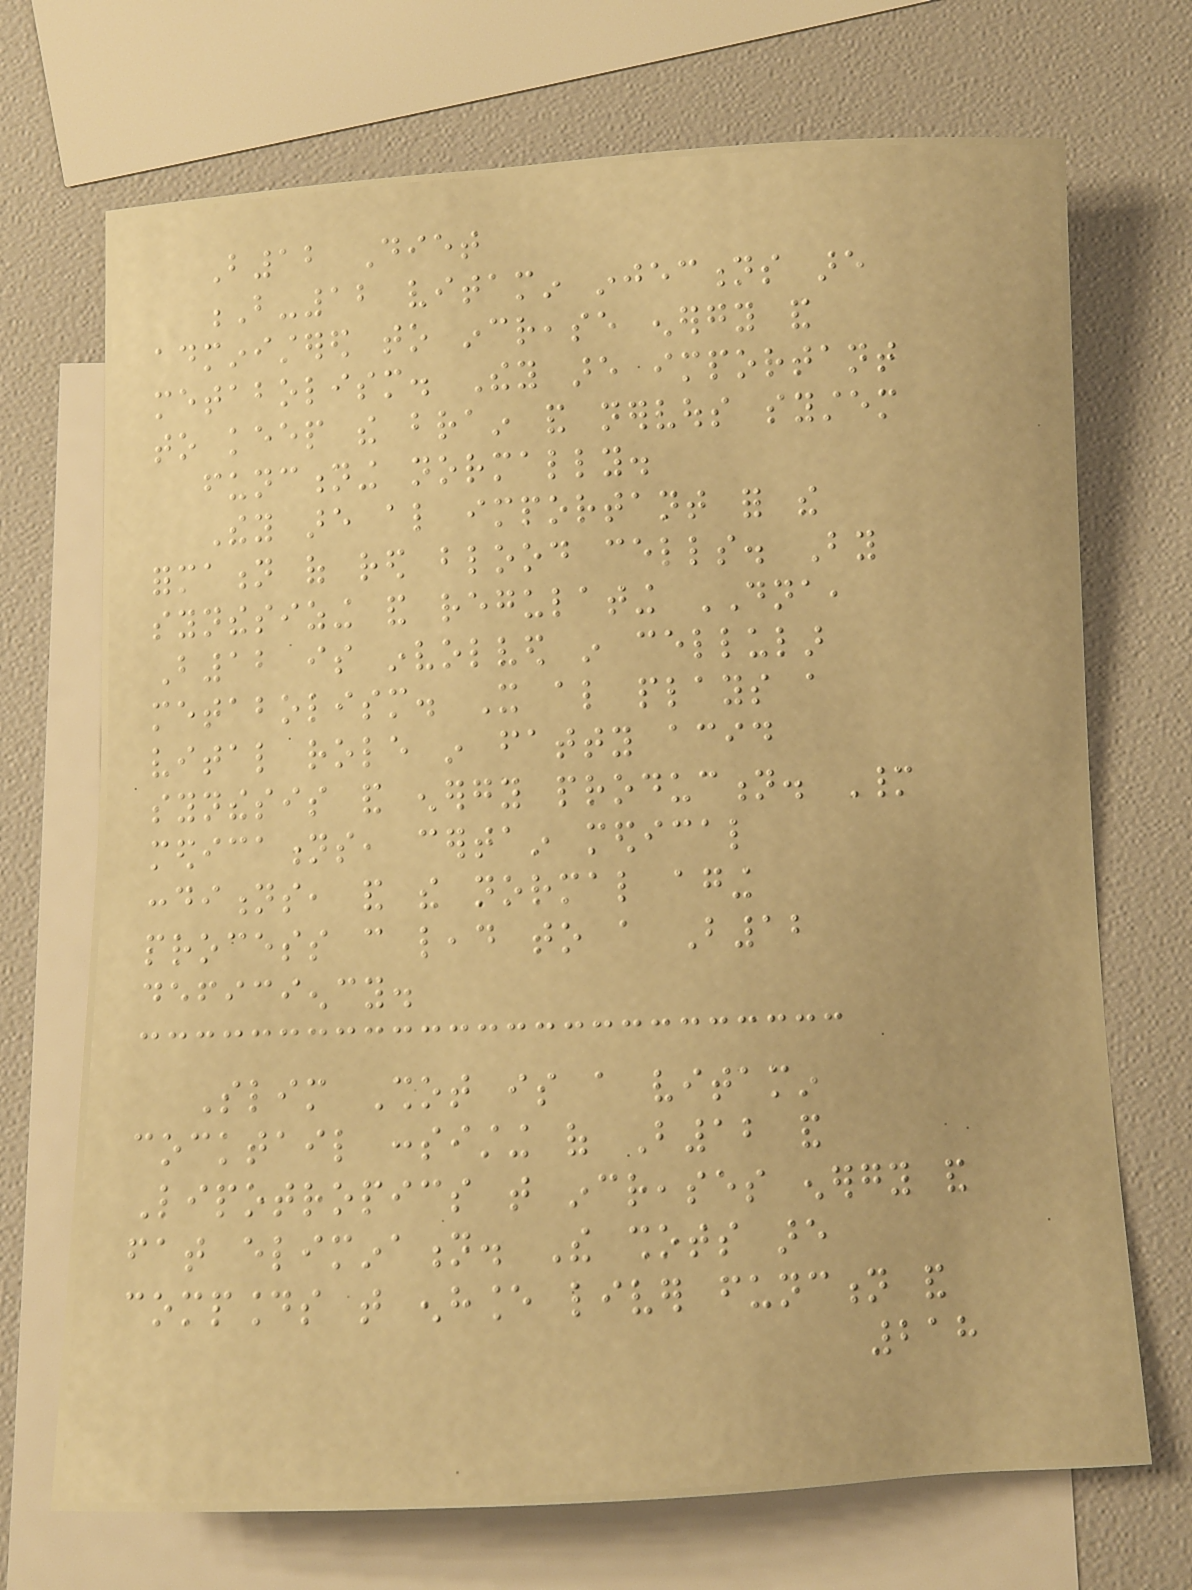B12 Diet
B-12 vitamin injections are
administered to increase energy and
metabolism. They are important
to keep the brain and nervous system
functioning normally.
They are also important for the
formation of red blood cells. By
synthesizing and regulating DNA,
B12 is involved in cellular
metabolism. It also plays a
vital role in fatty acid
synthesis and energy production. Many
medications, certain medical
conditions, and the normal aging
process can lead to a B12
deficiency.
Slim Shot is a vitamin
cocktail consisting of B12 and
Lipotropics that increases energy and
fat elimination. The shots are
compounds that enhance liver function and
218
